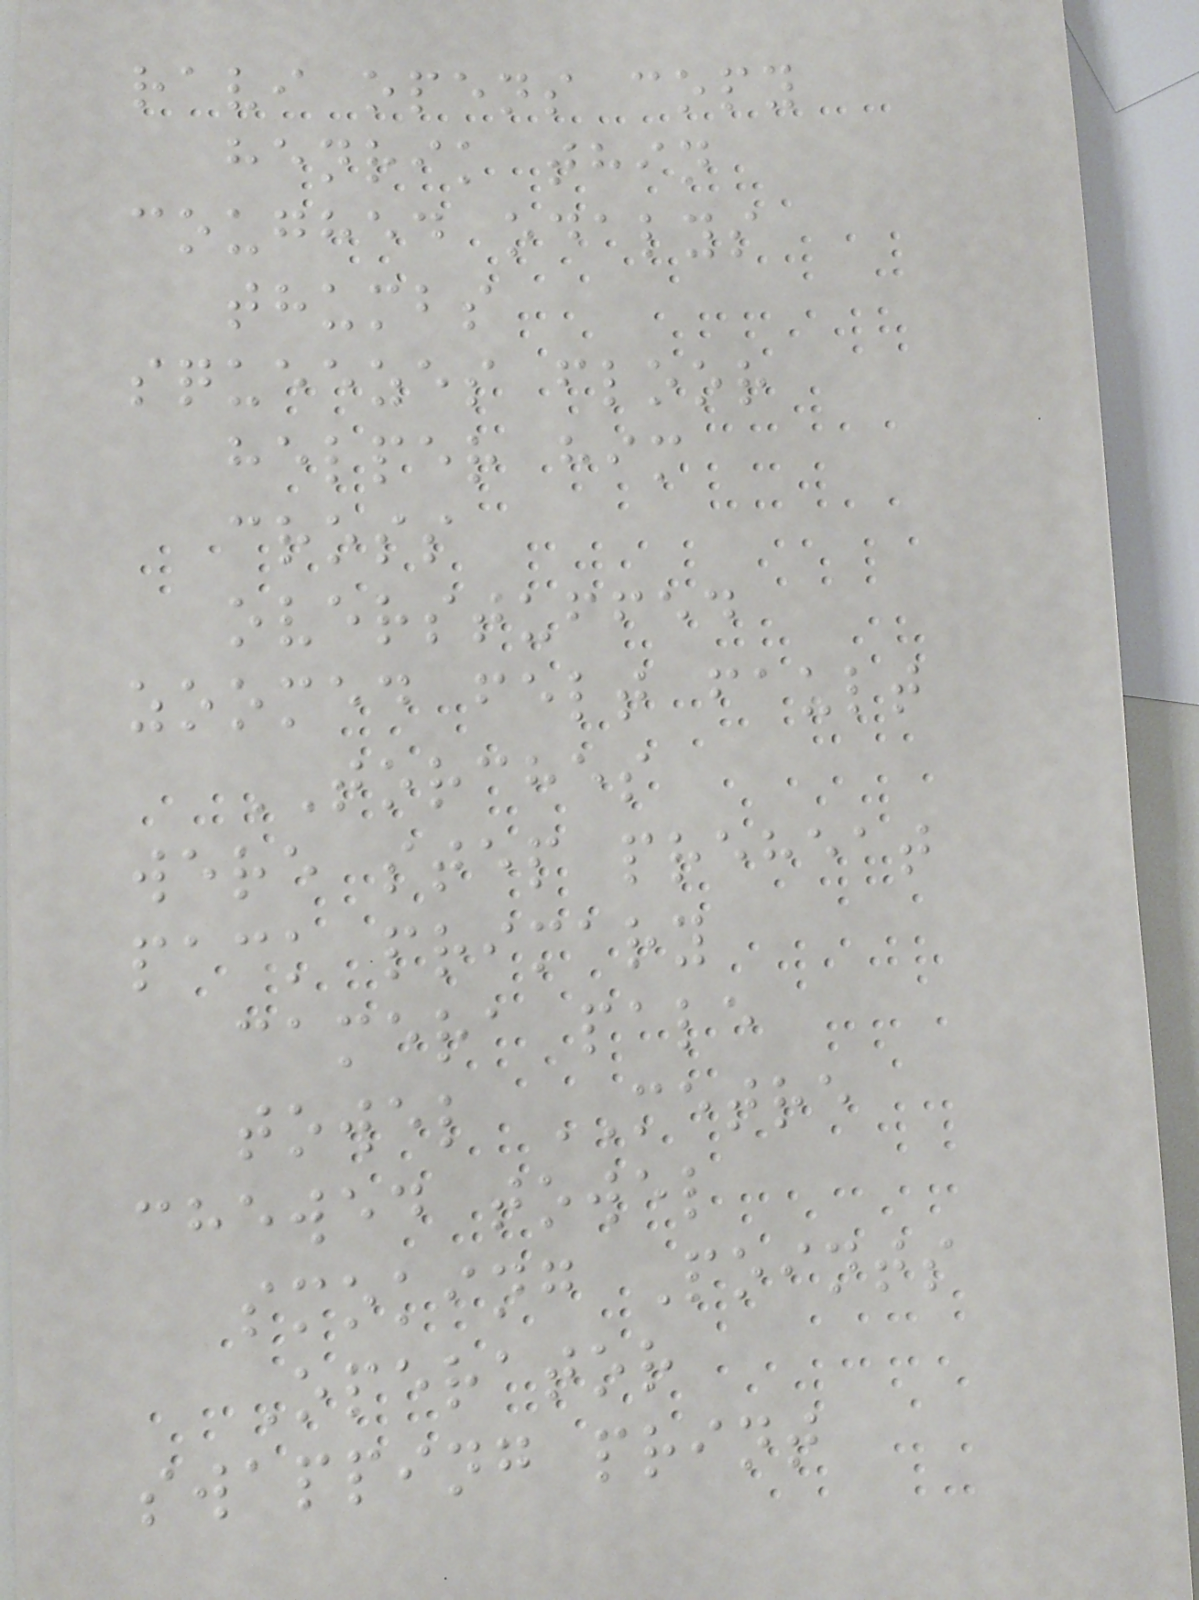ravi opens copy
henrik thin
coughed odalys
thumbs
squeezes floor
helper him
cross
overstuffed
zoomed felt fault
TORCHES
were step preheat
pack primary
camera pale
towel METRE
chewed towel
smoking Points
Operator
swapping print
